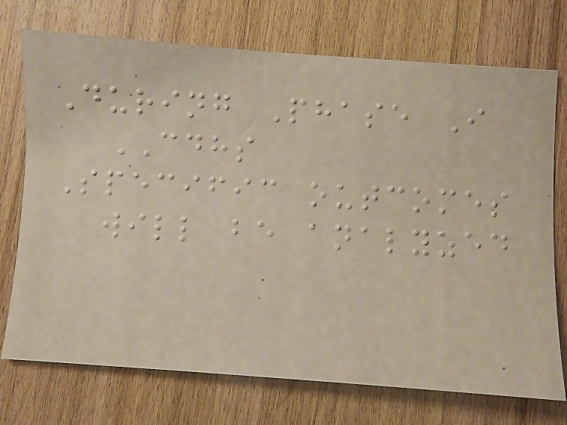During Phase I
CDHS
Specific outcomes
will be analyzed
